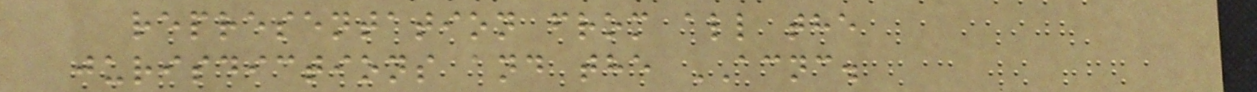representation from all the
jurisdictions and the ACNC.
